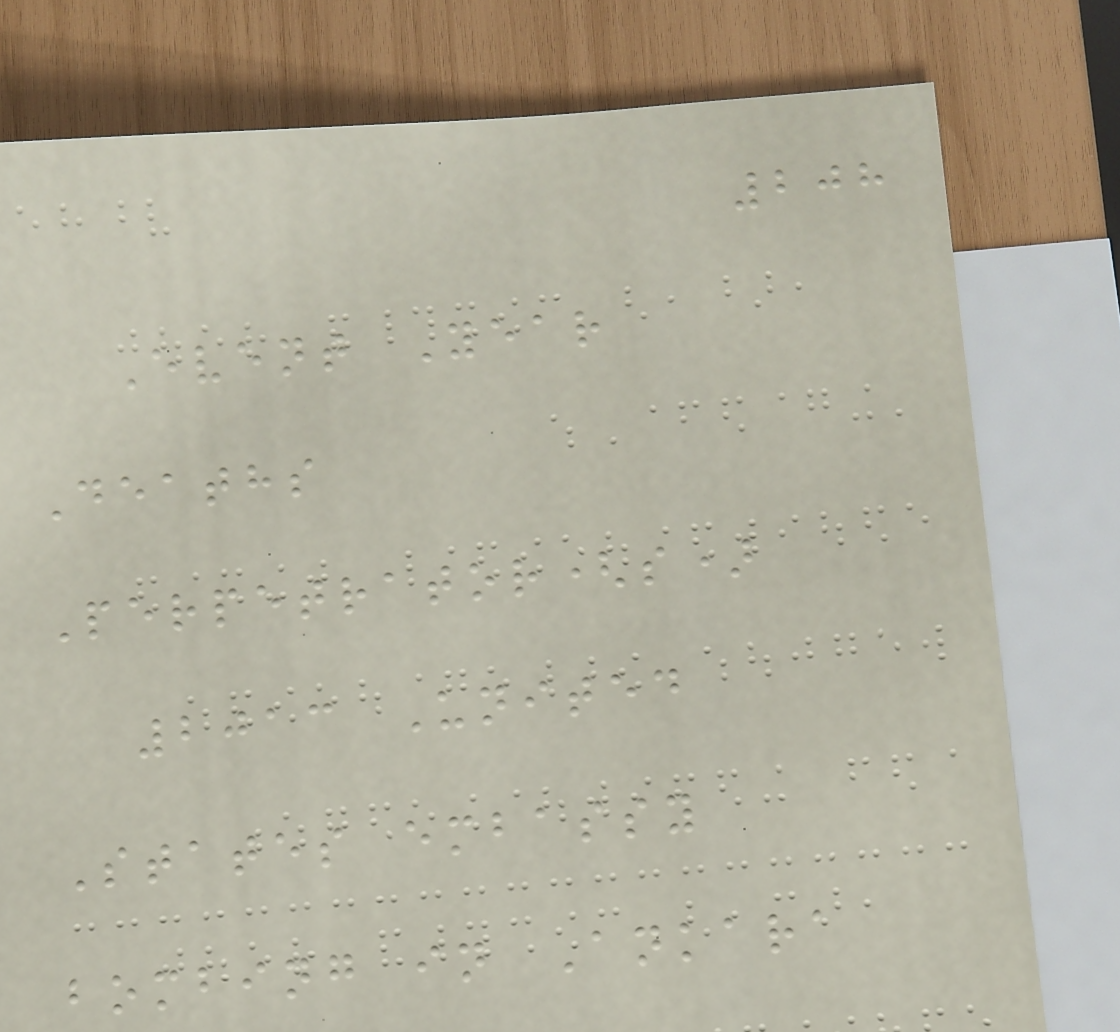208
Event Year
Deaths
Perpetrator(s)
2013 United
States embassy
bombing in Ankara
